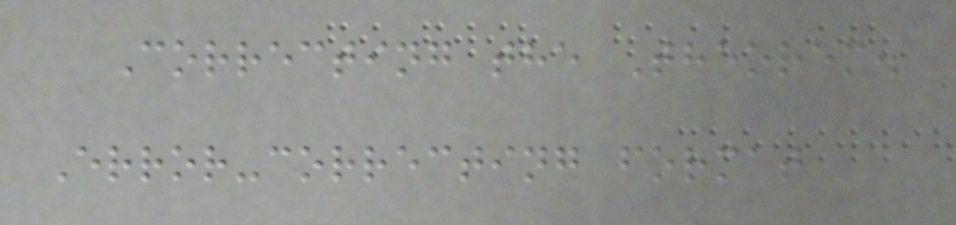Correcting the Theorem.
Error-correcting format
